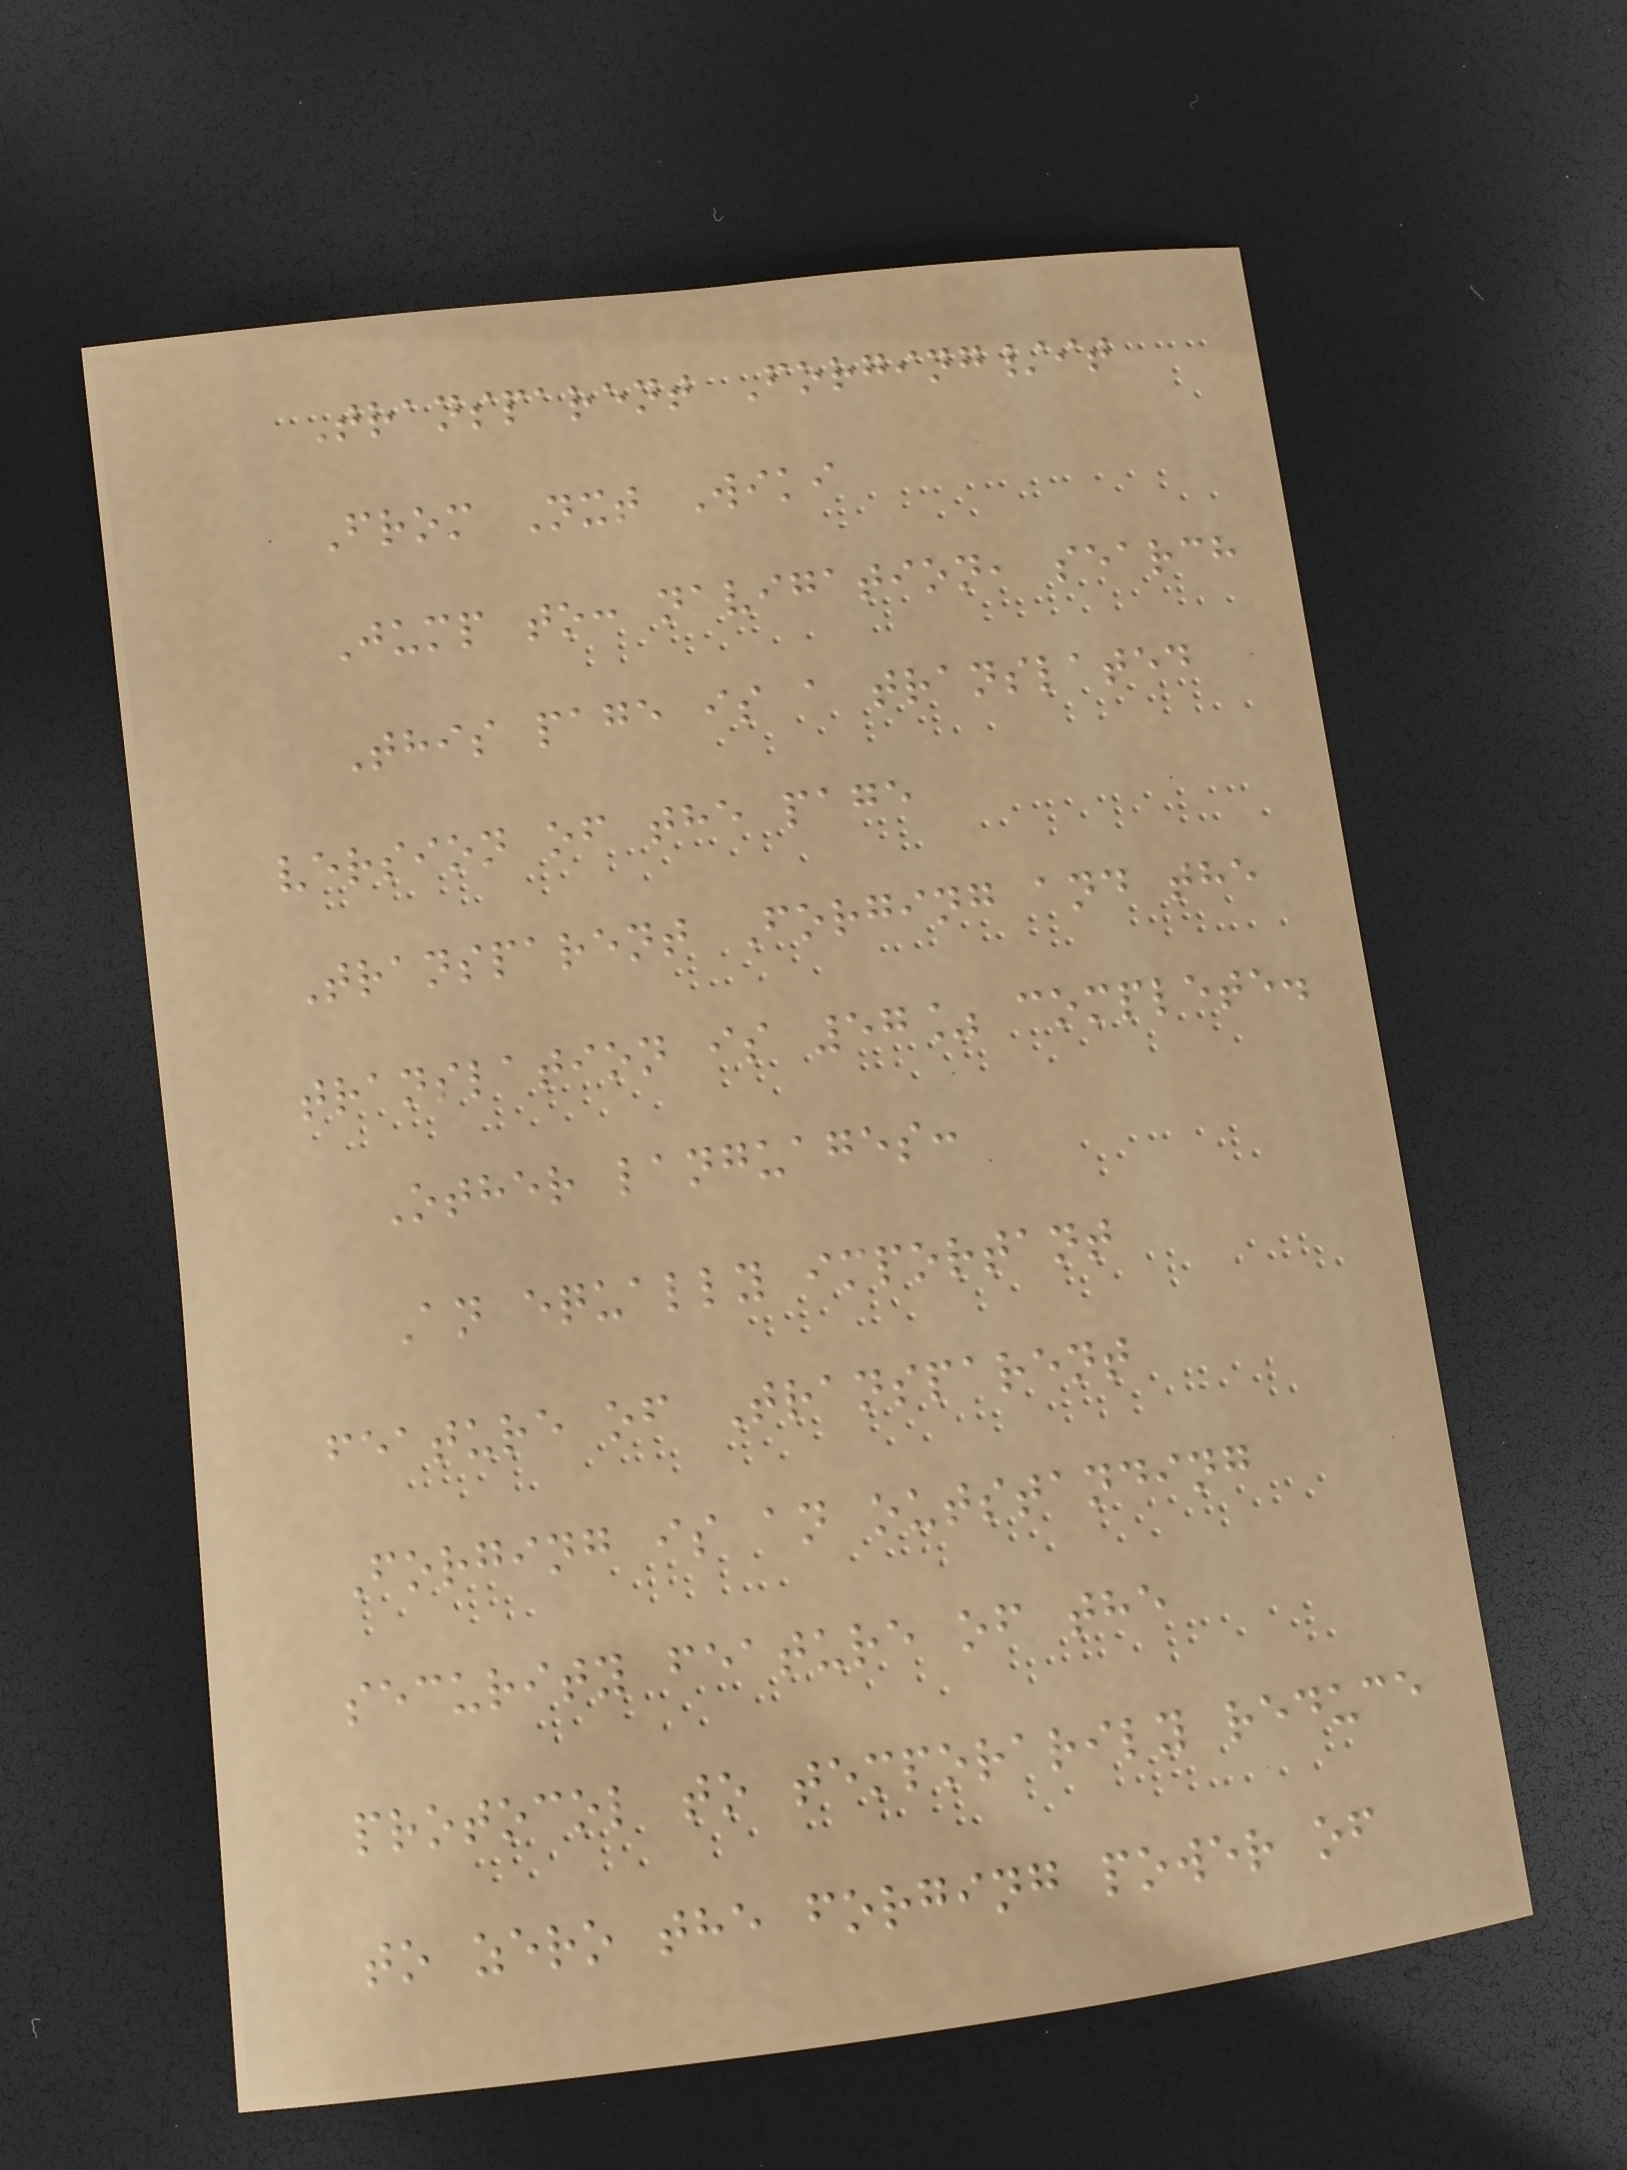Transparent Forging/it
From Nxt Wiki
Jump to: navigation, search
This page is a translated
version of the page
Transparent Forging and the
translation is 57% complete.
Other languages:
An equally important
feature of Transparent
Forging is an outstanding
security feature of the
protocol to temporarily reduce
to zero the forging power of
